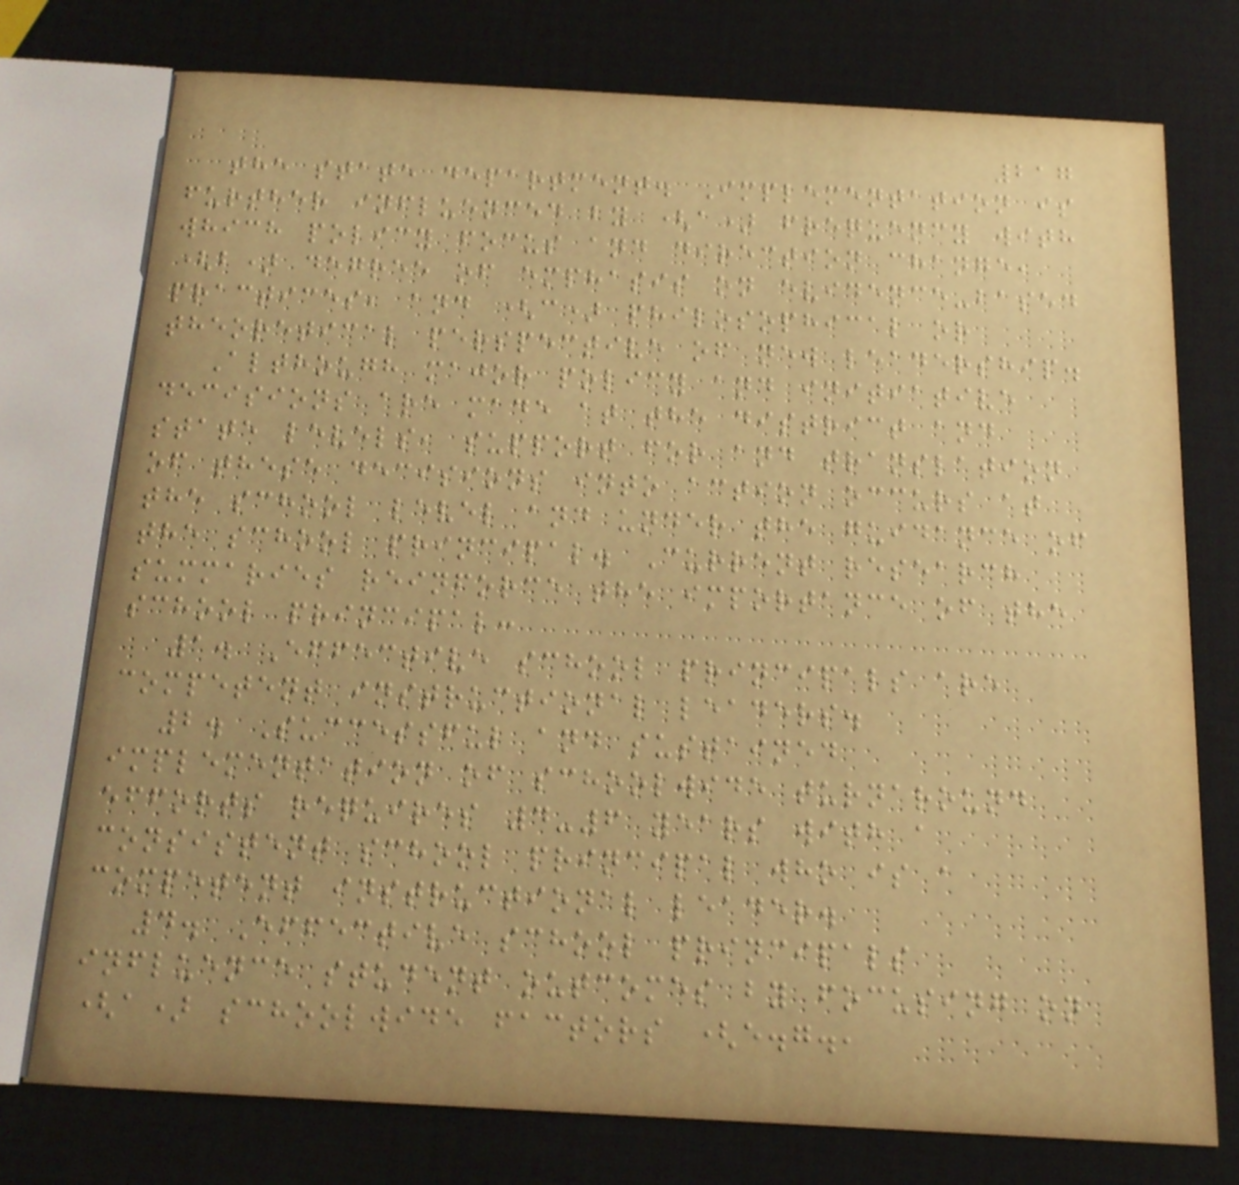217
the state department. Implementation is
further influenced by (a) frequency with
which policy focus and direction change,
(b) degree of emphasis on evidence-based
practices, and (c) philosophical or
theoretical perspective of new leadership.
Although major policy and initiative
decisions are made at the district and
state levels, support for and translation
of these decisions into action occurs at
the school level and under the guidance of
the school principal. Current research
summaries reinforce the importance of the
school principal:
1. Effective school principals are
competent instructional leaders.
2. Successful and sustained
implementation of schoolwide turnaround
efforts requires 4-6 years with a
consistent school principal who is a
competent instructional leader.
4. Effective school principals
influence student outcomes by focusing on
(a) schoolwide factors (e.g.,
